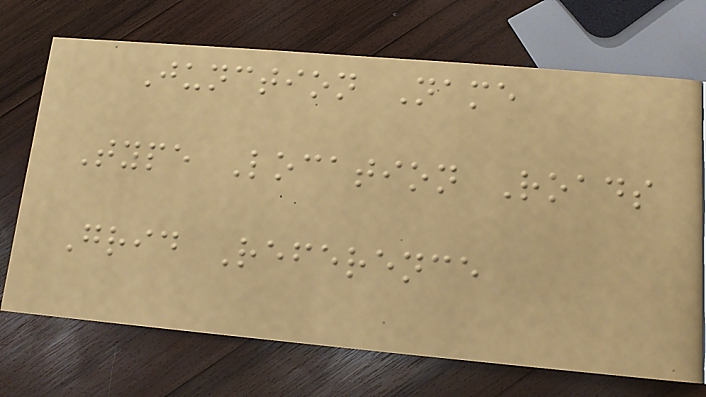Junction Name
Type Location Roads
Grid Reference
